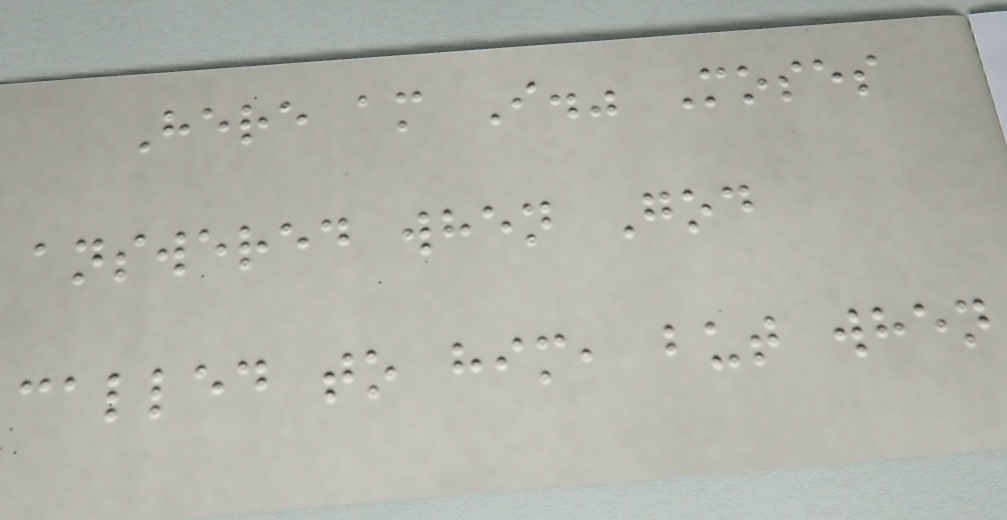Here am I." Moses
answered when God
called to him, but when
